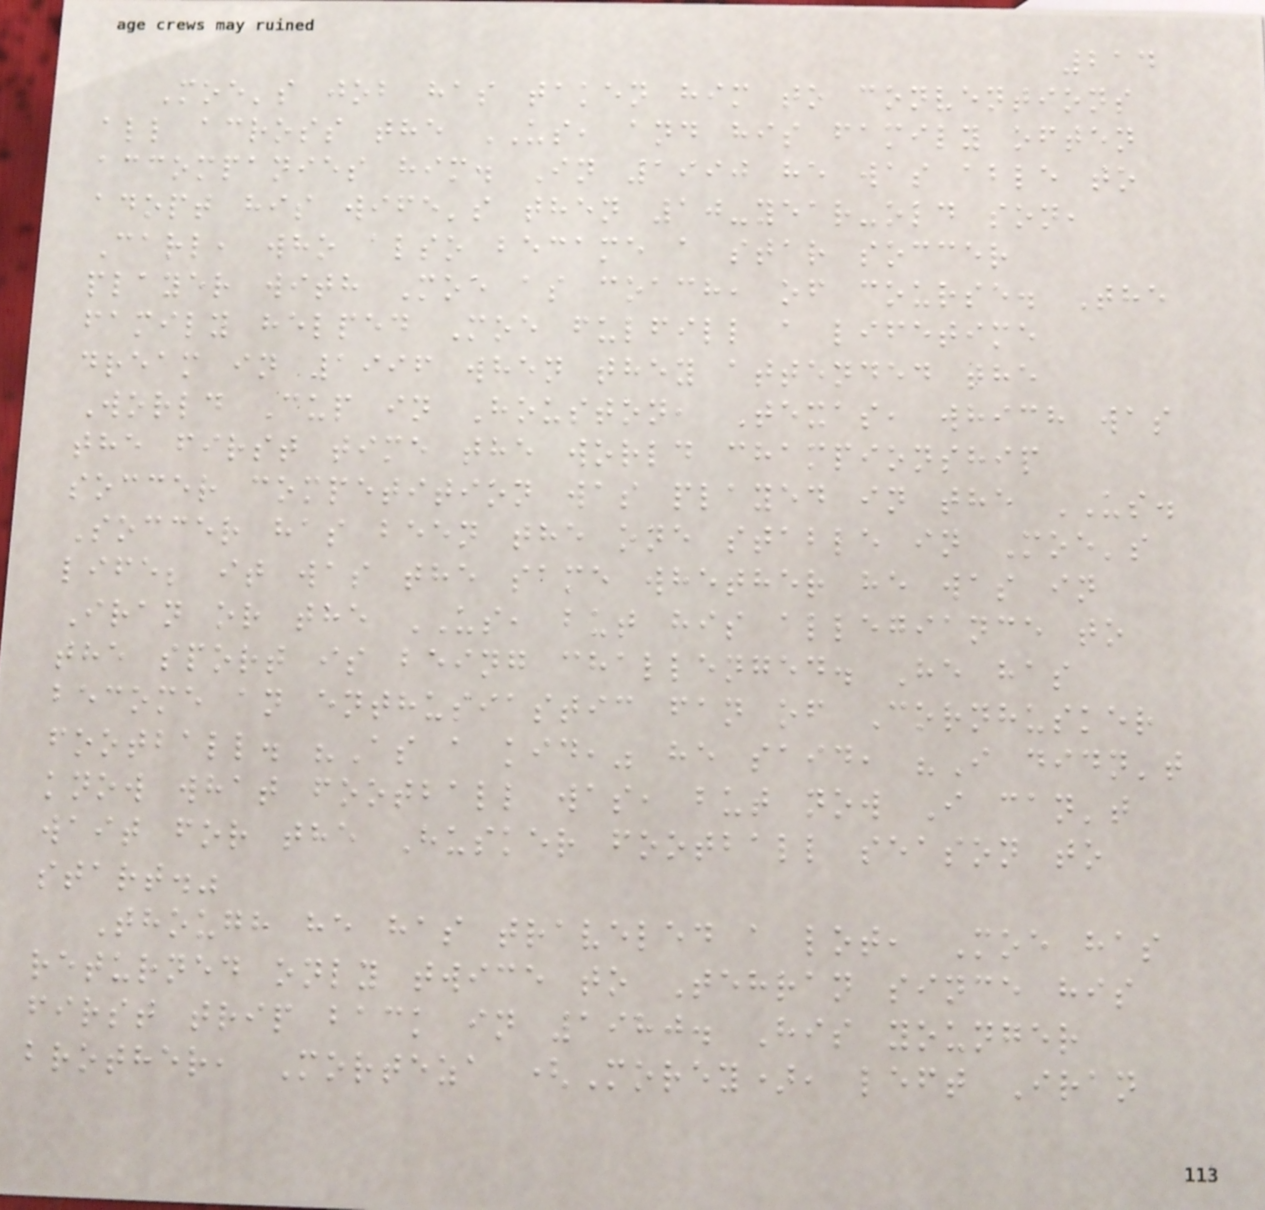214
Moe's job has taken him to conventions
all across the US, and his family often
accompanies him. In 1990 he was able to
adopt his wife's then 10-year-old son,
Carl, who also became a star soccer
player with Moe as coach, of course. The
family helped Moe fulfill a lifetime
dream in 1996 when they attended the
World Cup in Houston, Texas, which was
the first time the world championship
soccer competition was played in the US.
Soccer has been the one stable in Moe's
life; it was the same whether he was in
Iran or the US, but his allegiance to
the sport is being challenged. He has
become an enthusiastic fan of Cornhusker
football. "As a kid," he said, "I didn't
know what football was, but now I can't
wait for the Husker football season to
start."
Though he has traveled a lot, Moe has
returned only twice to Tehran since his
first trip back in 1980. His younger
brother, Morteza (Morey), left Iran
